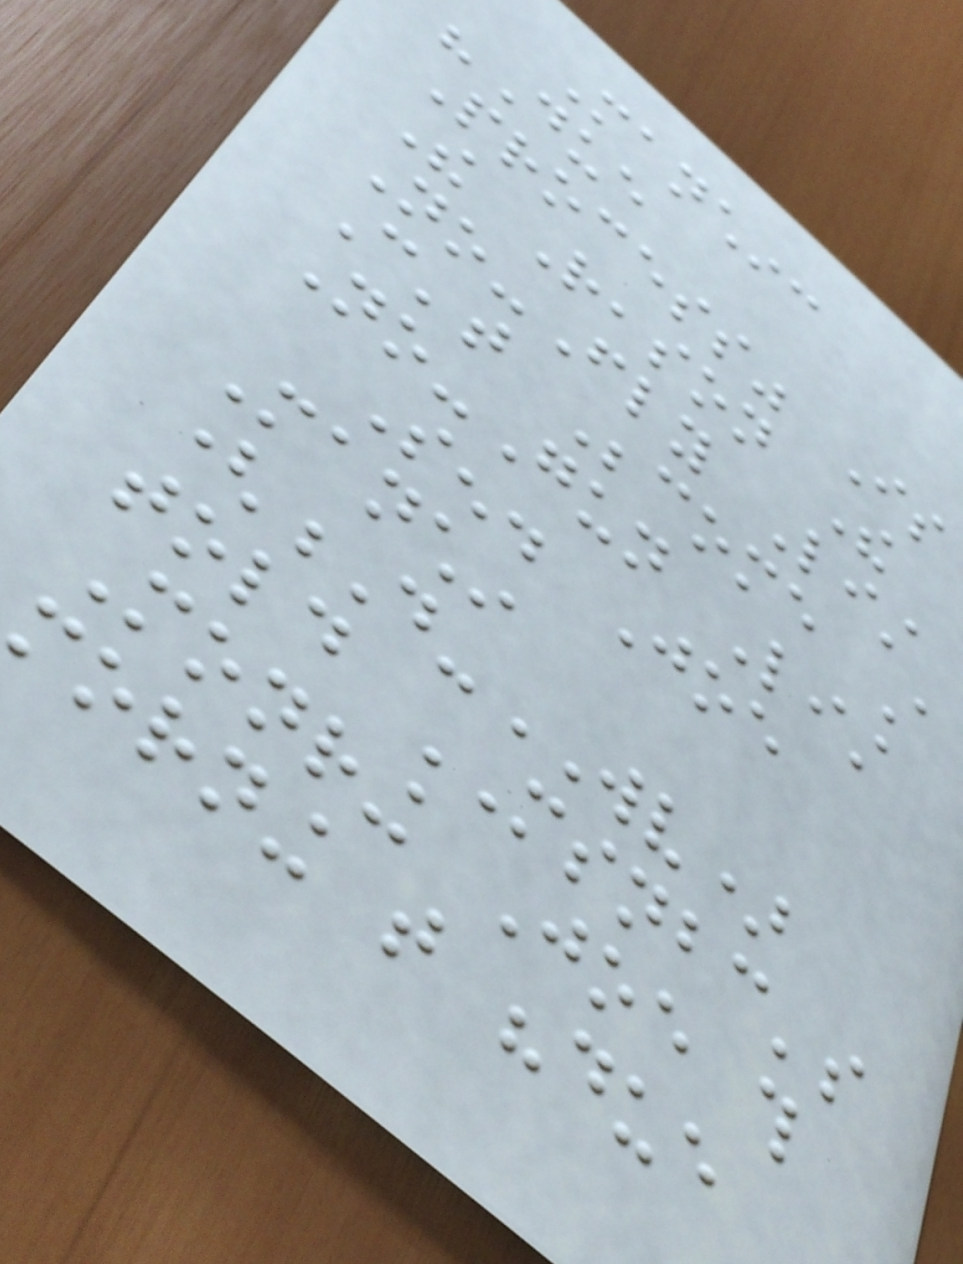Manchin:
"Due
Process" Is
The Reason The
No-Fly List
Can't Become A
No-Gun List
Sen. Joe
Manchin
(D-WV)
told MSNBC's
Monring Joe this
morning that "due
